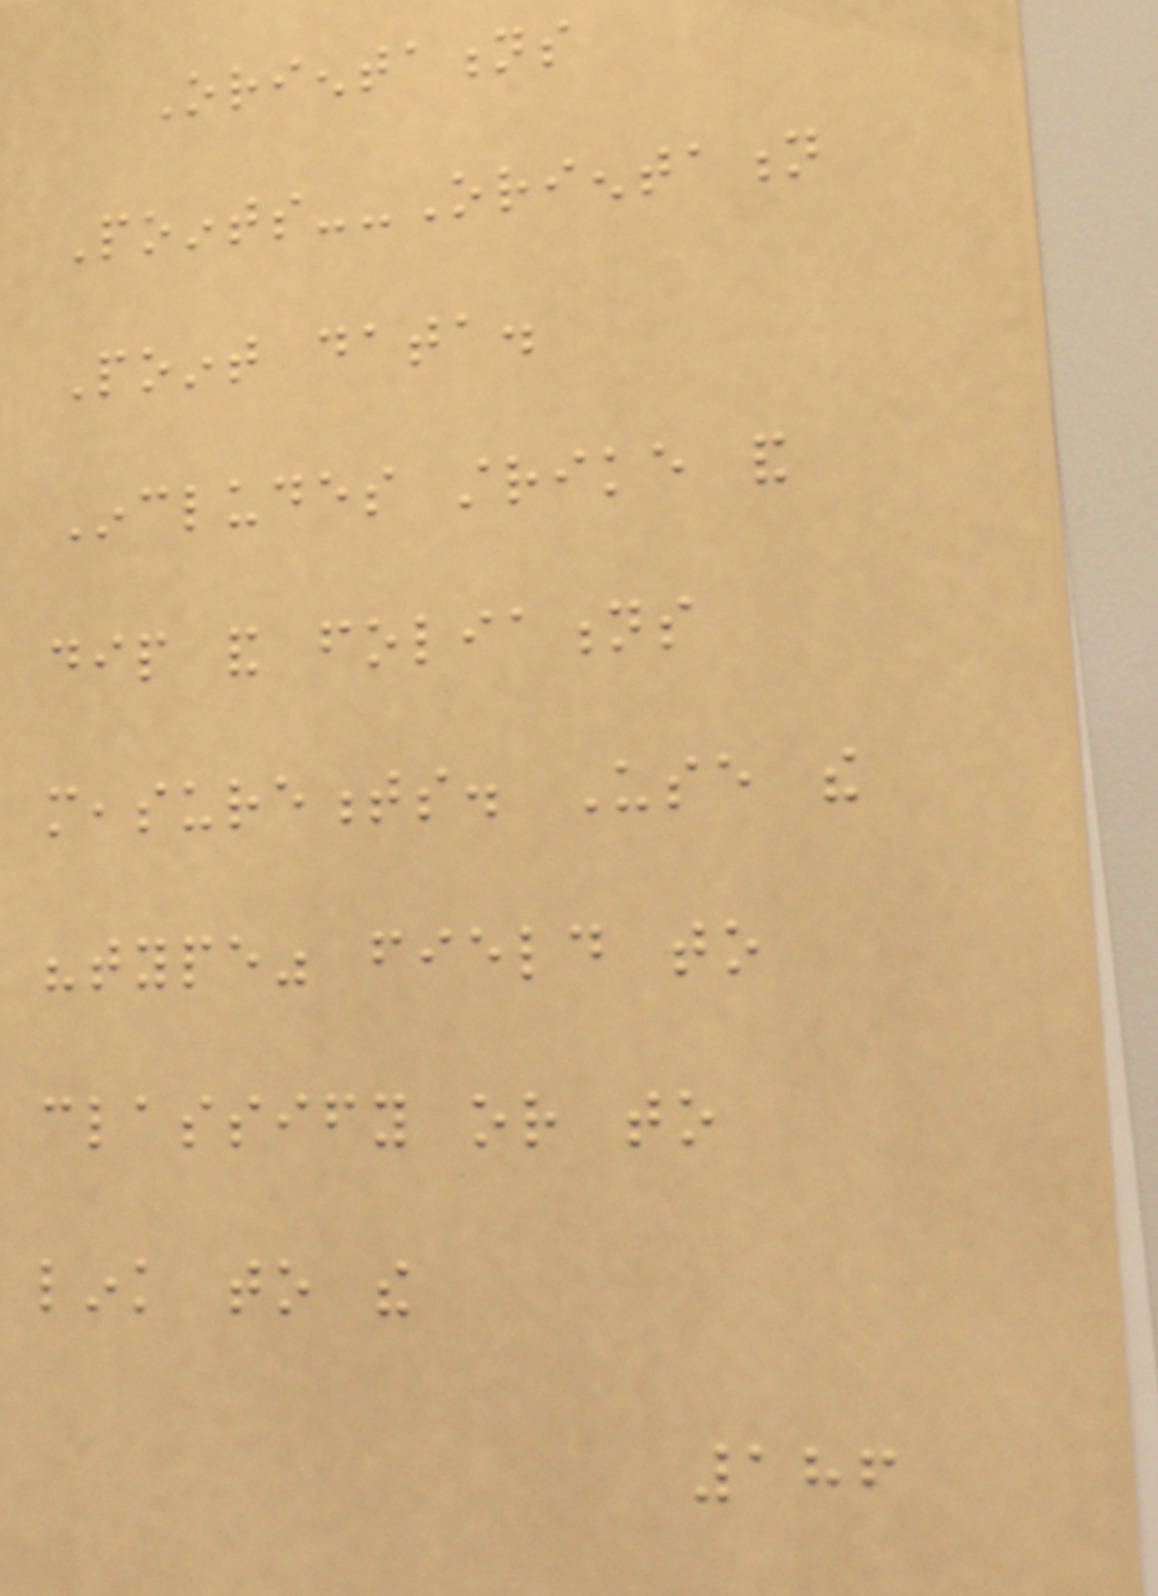Orientations
Points--Orientation
Point data.
Includes strike and
dip and foliations
measurements. Use the
"type" field to
classify or to
link to the
186
